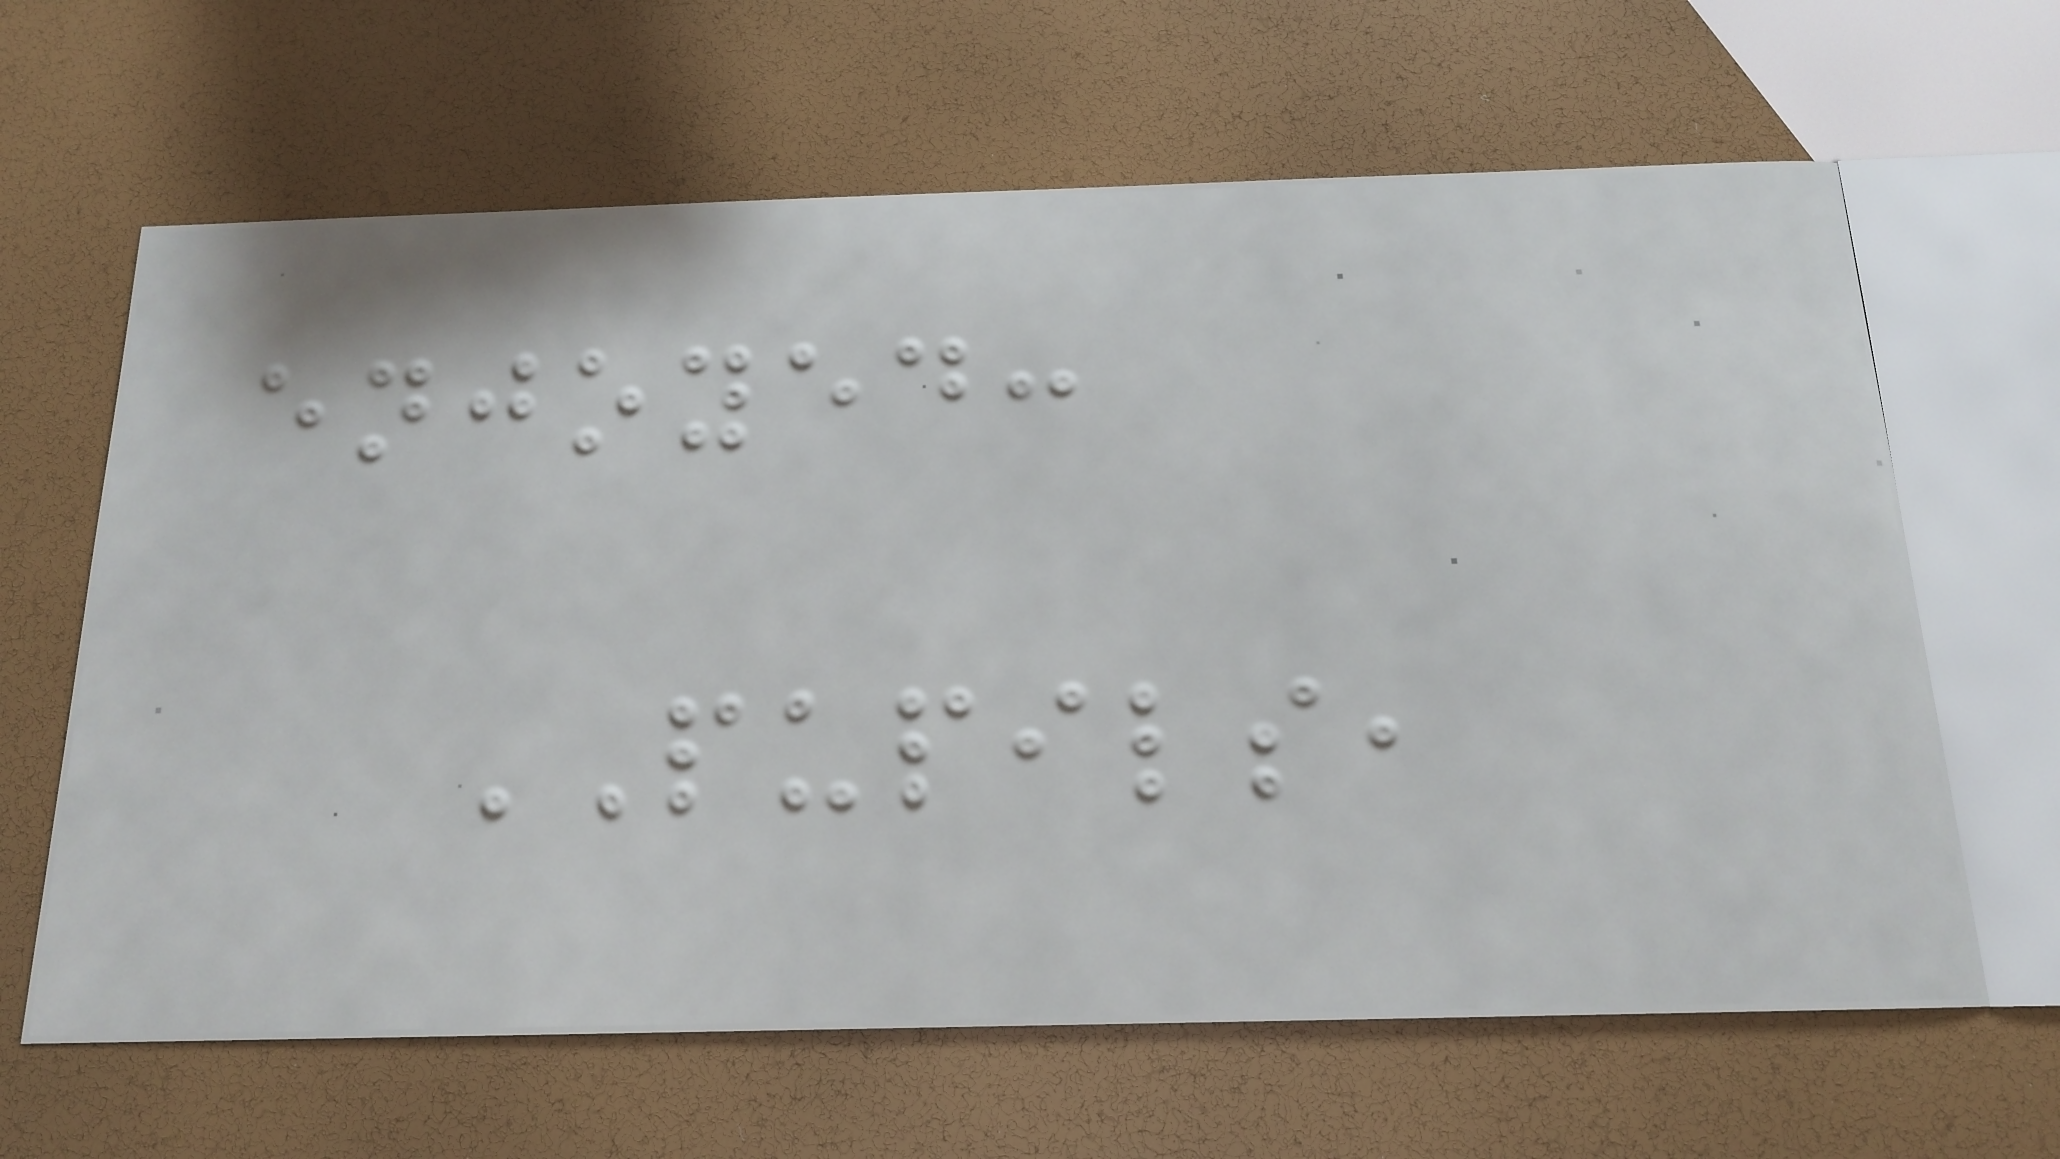enjoyed:
PUPILS,
